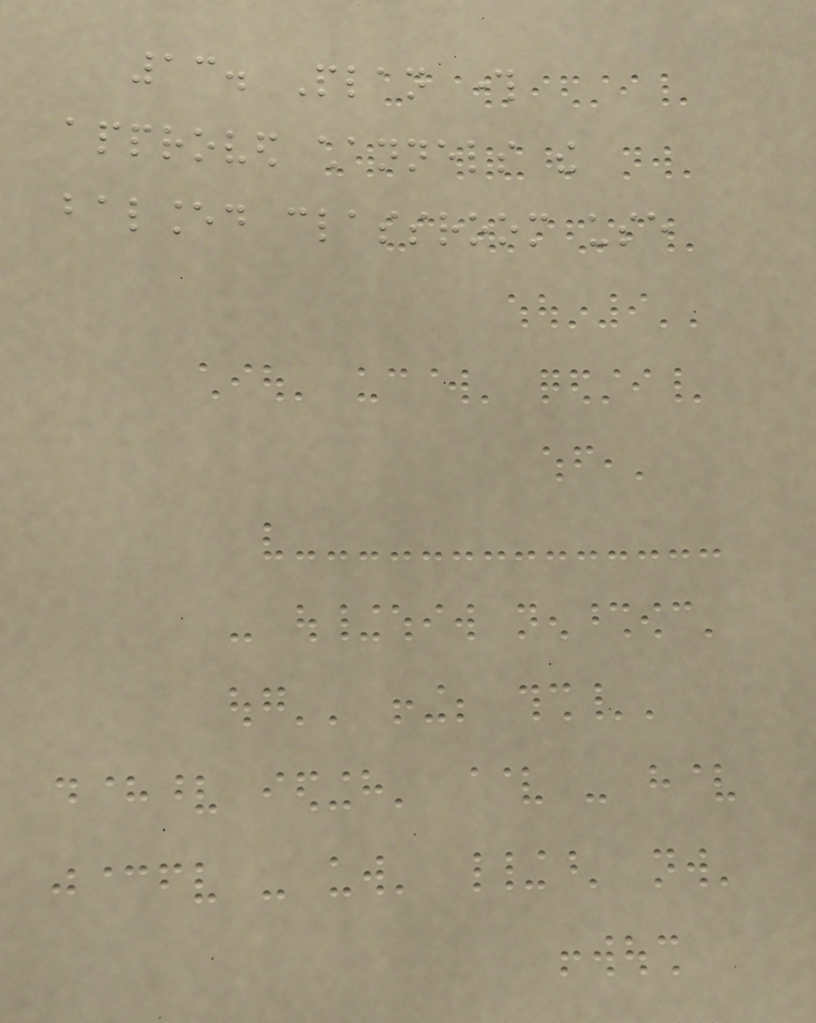13. Plan through
approved channels the
balanced classroom use
